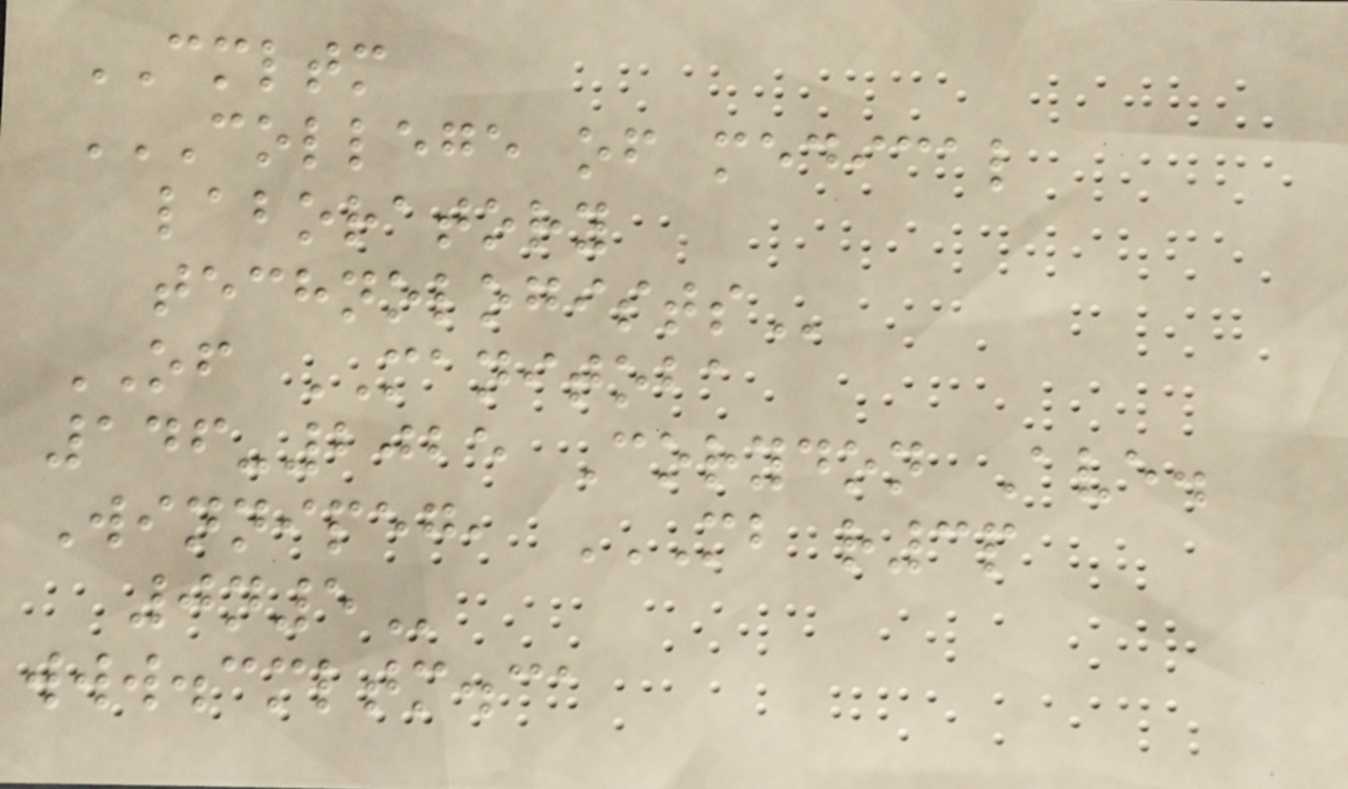CMLTM
COLLEGE OF MEDICAL
LABORATORY
TECHNOLOGISTS
OF MANITOBA
146-2025 Corydon Ave.
Winnipeg, MB R3P
0N5
www.cmltm.ca
